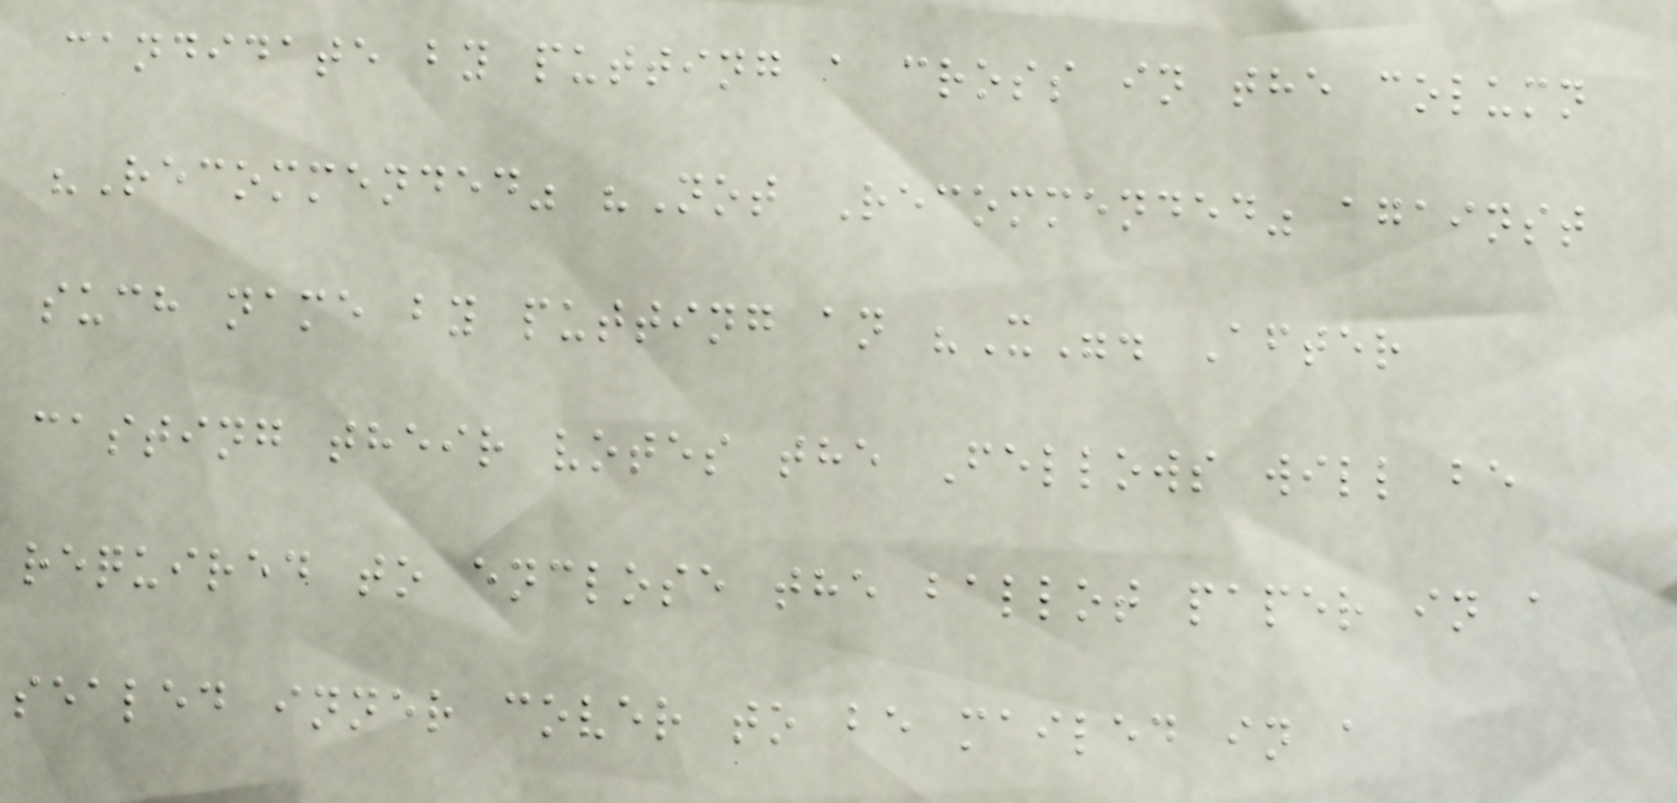candidate by putting a cross in the column
"Recommended" "Not Recommended" against
such name by putting an "X". After
casting their votes the Fellows will be
required to enclose the ballot paper in a
sealed inner cover to be mailed in a
